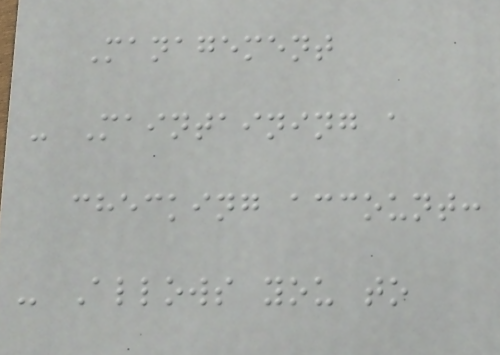Management
- Maintaining a
checking account:
- Allows you to
